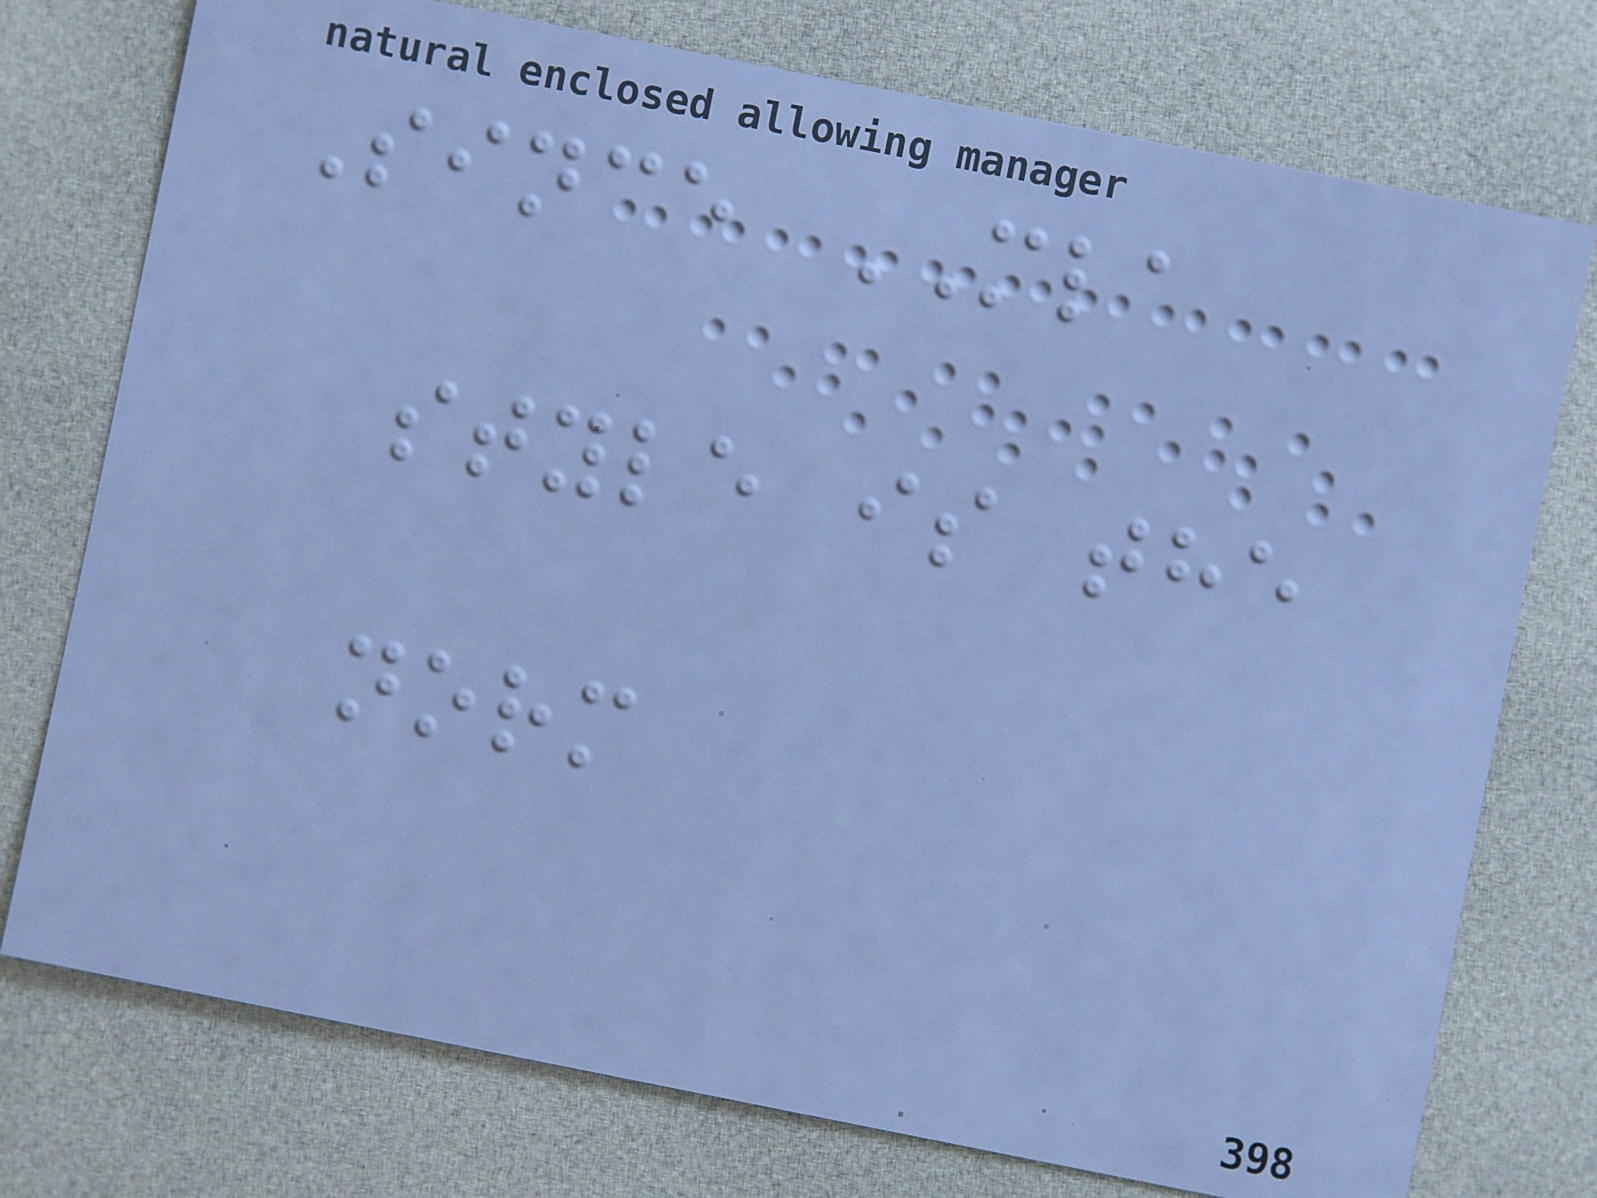Since MLA
style is the
norm
